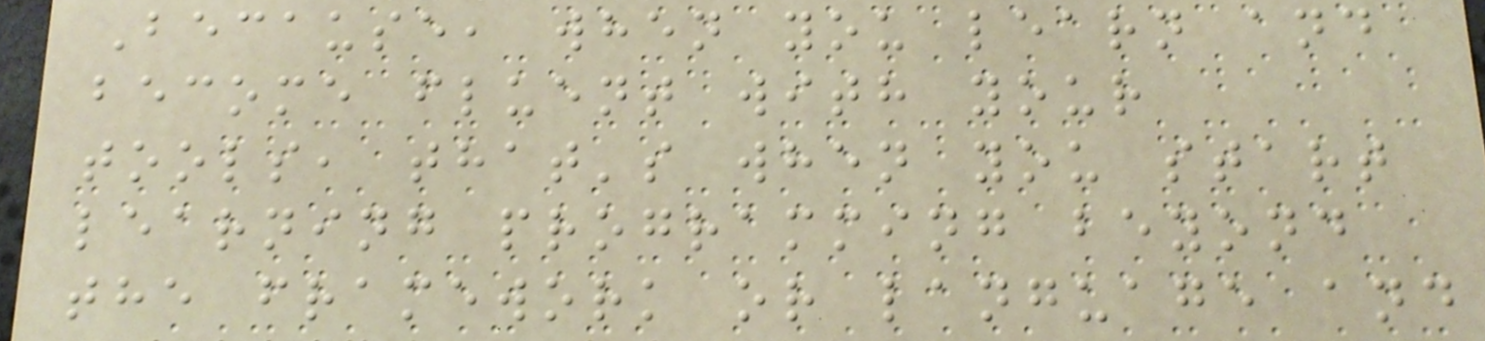Because, when you learn and
become fluent with your
tools, that's when you start
learning programming beyond
the framework or language and
